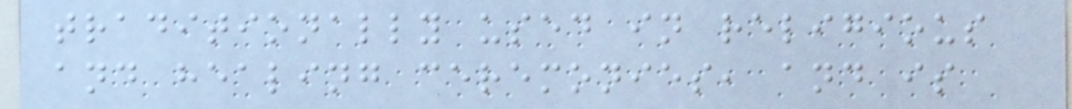traditionally used in religious
and healing ceremonies, and is
